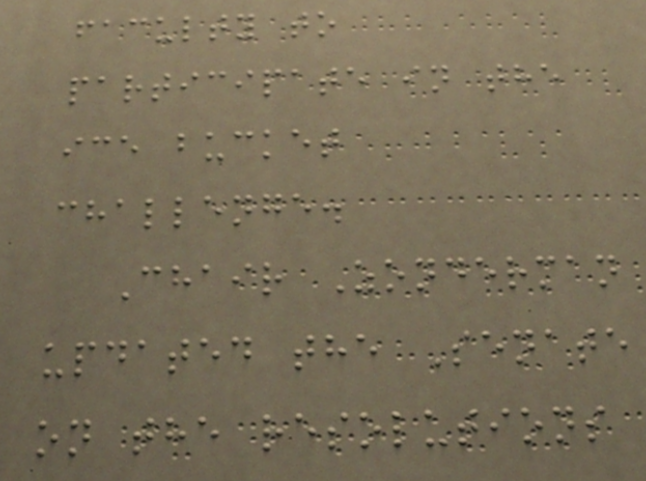faculty to
participate in the
ice bucket
challenge.
Chair Zonderman
updated the Senate
on the resolutions
